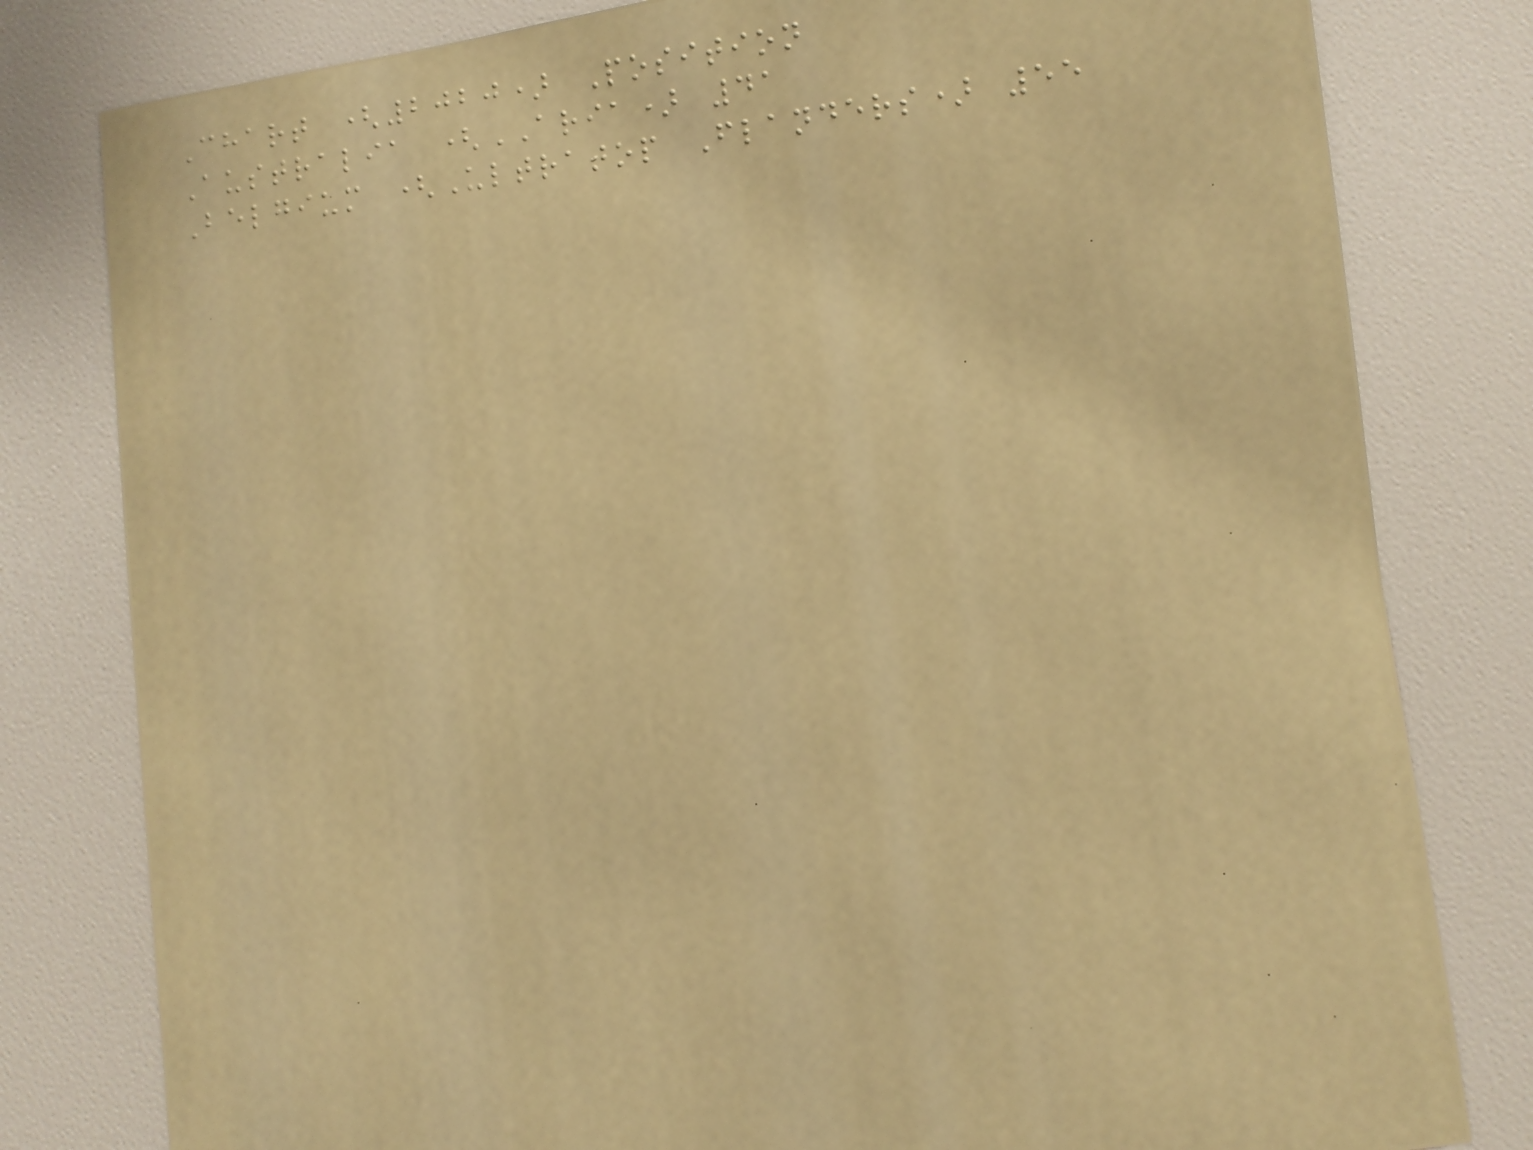Chart (2020) Position
Australia (ARIA) 41
Belgium (Ultratop Flanders) 55
